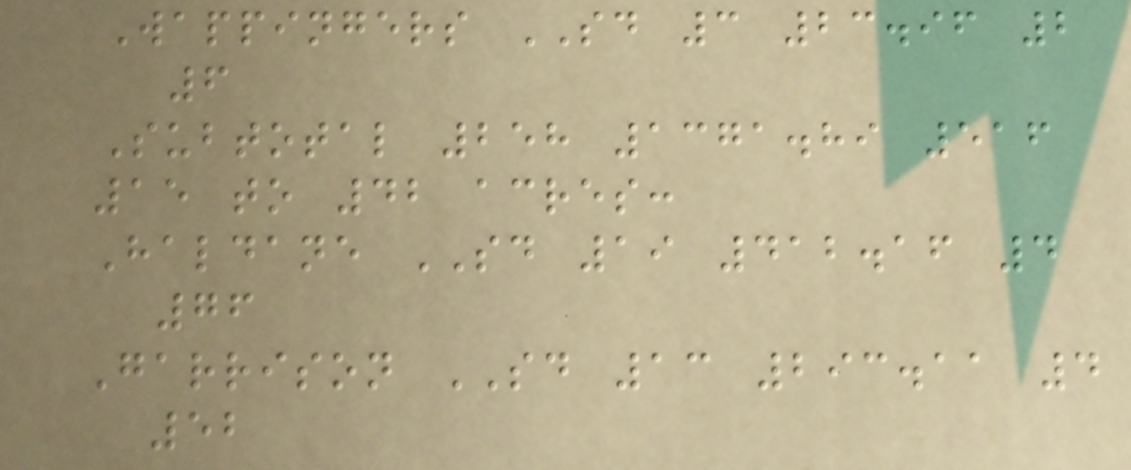Wappingers SD 3 23.96 2
6
Subtotal 258 1371.89 516
15 to 42 acres:
Haldane SD 19 412.16 4
76
Garrison SD 13 293.11 4
52
